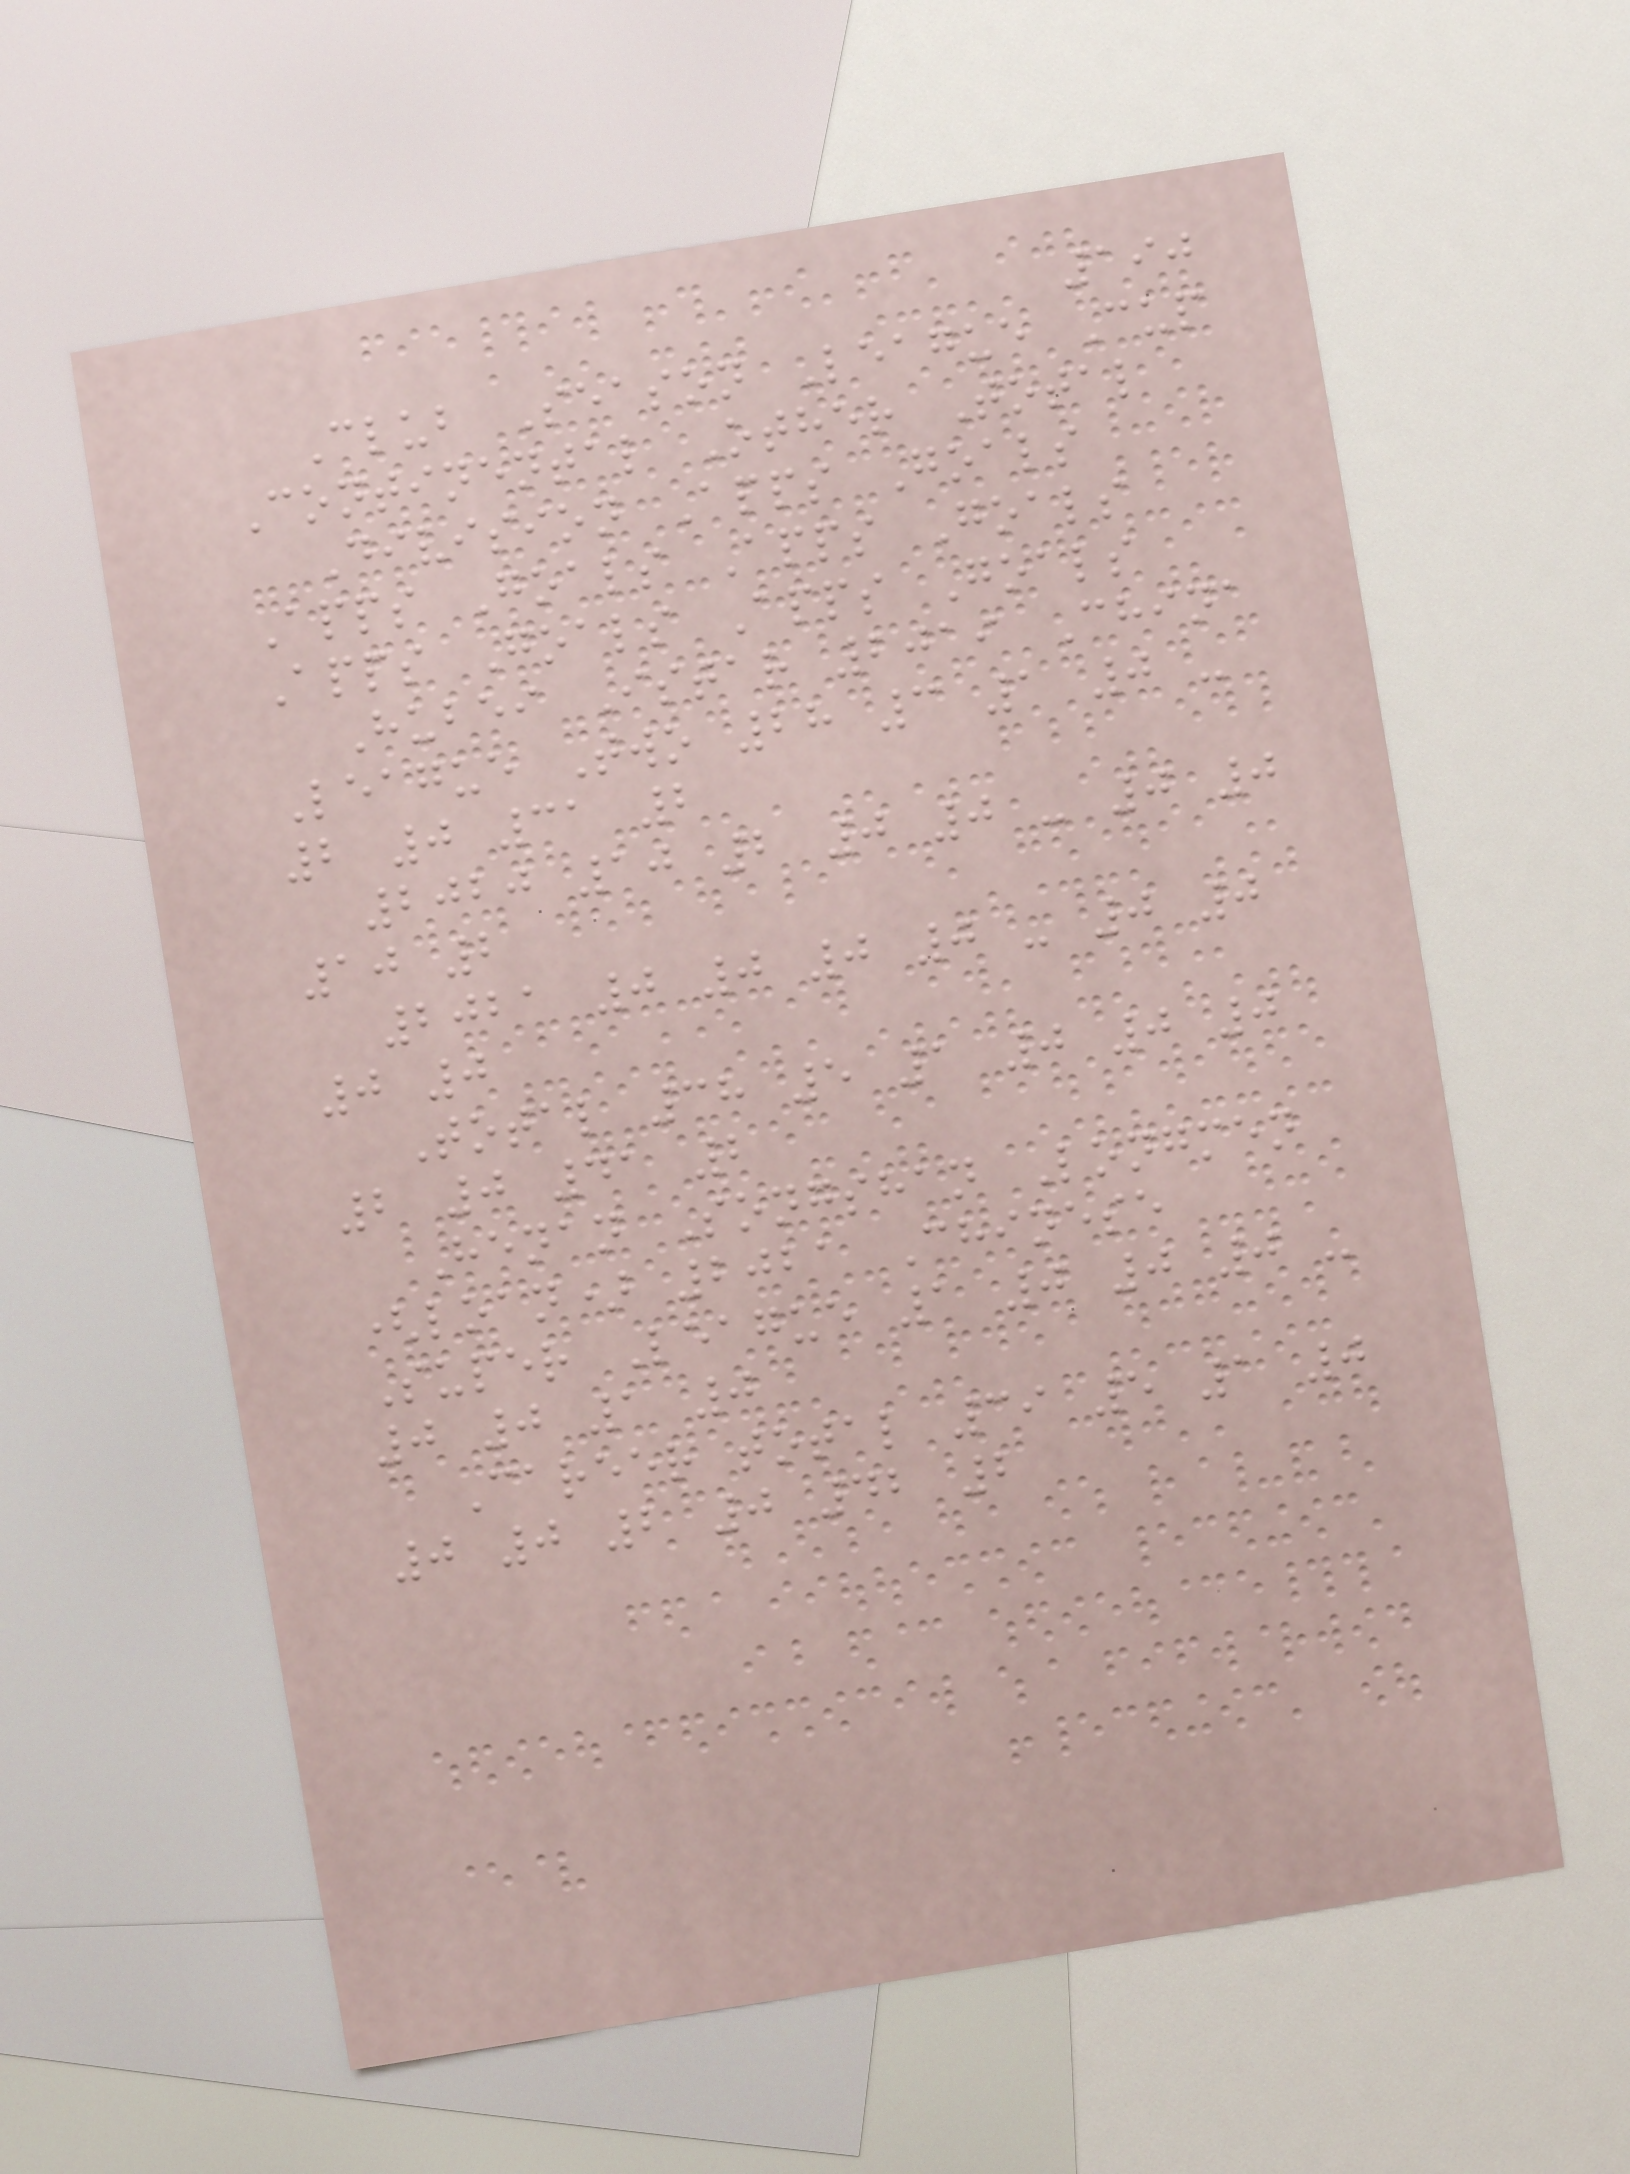190
Club Season League Cup
Continental Other Total
Division Apps Goals
Apps Goals Apps Goals
Apps Goals Apps Goals
Hubei Istar 2019 China
League Two 28 3 1 0 -
2 0 31 2
2020 10 2 0 0 - 0 0
10 2
2021 0 0 0 0 - 0 0
0 0
Total 38 5 1 0 0 0
2 0 41 2
Henan Songshan Longmen
(loan) 2021 Chinese
Super League 1 0 0 0 -
0 0 1 0
Career total 39 5 1 0
0 0 2 0 42 2
